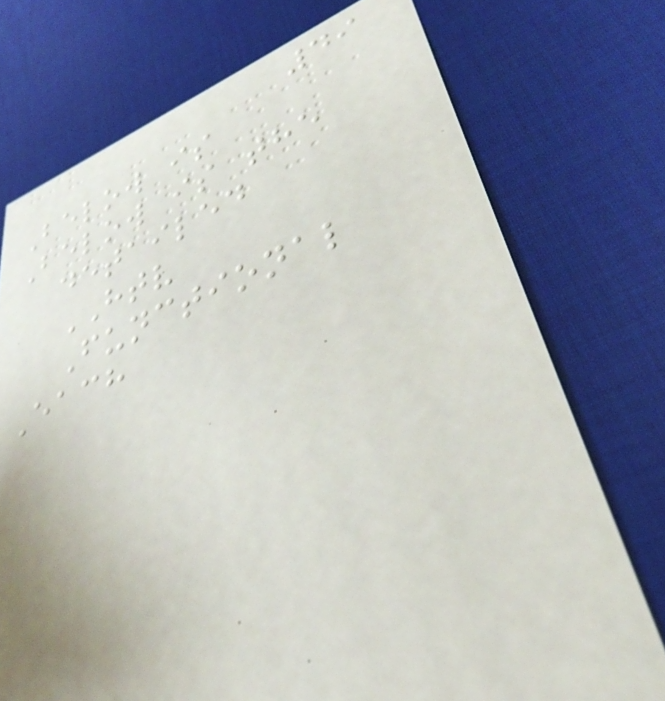49
Below is
Below is the
detailed
HTV
Functional
Each
